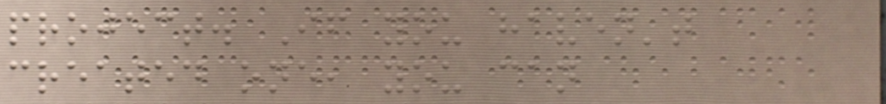project. If you haven't
created one, you can
